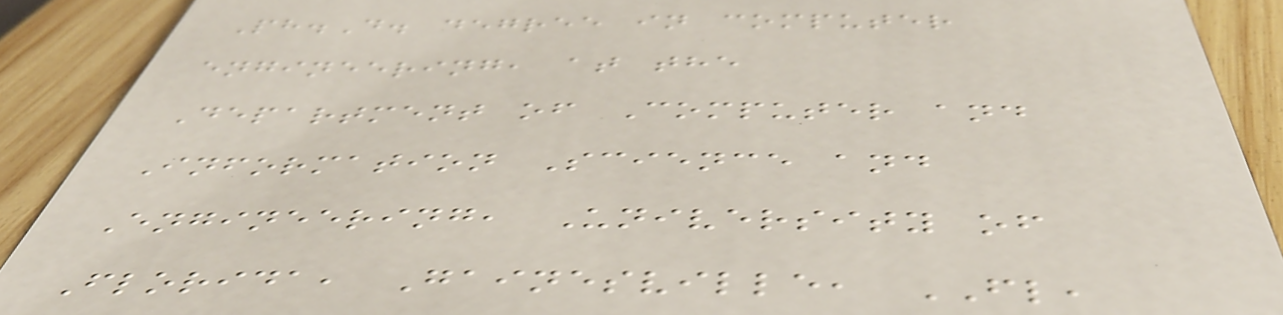Ph.D. degree in computer
engineering, at the
Department of Computer and
Information Science and
Engineering, University of
Florida, Gainesville, FL,
